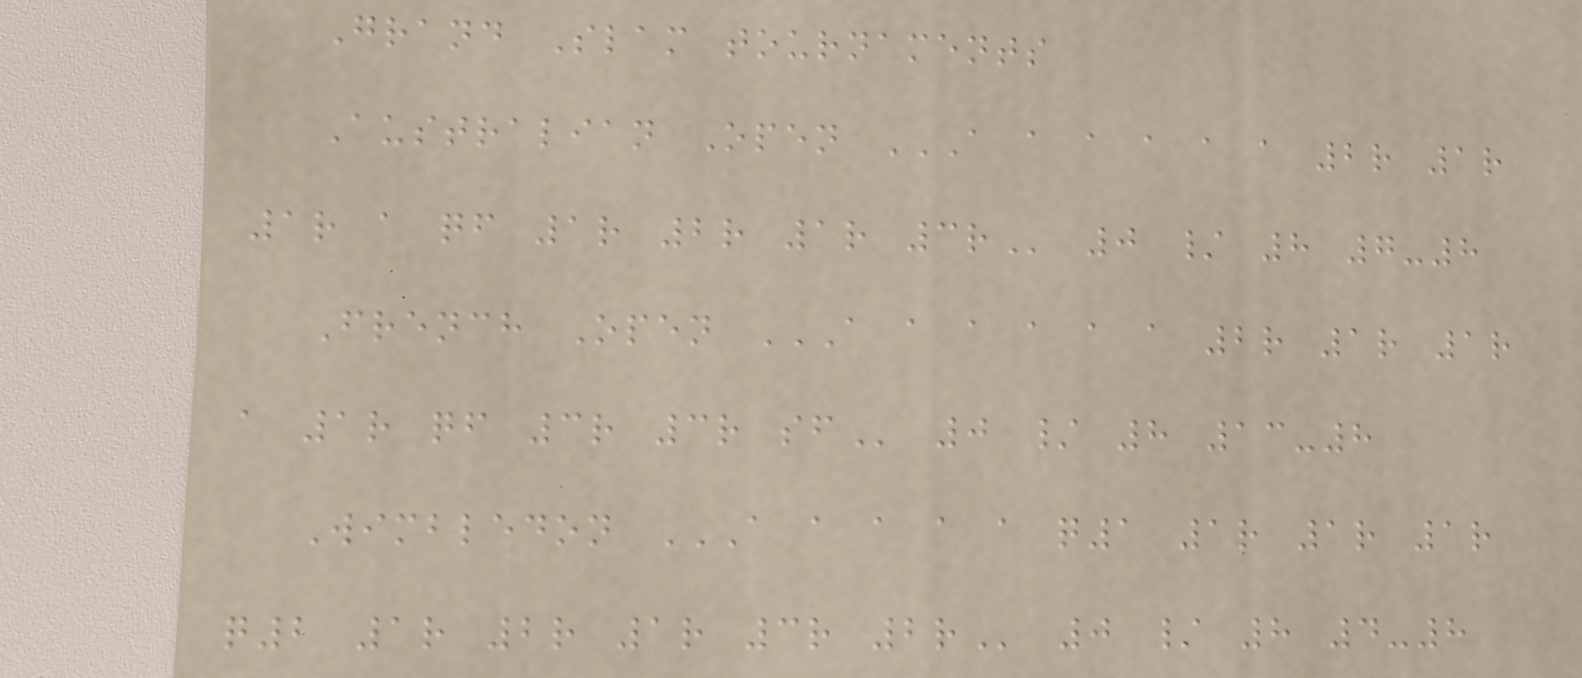Grand Slam tournaments
Australian Open A A A A A A 2R 1R
1R A QF 1R 2R 1R 3R 0 / 8 7-8
French Open A A A A A A 2R 1R 1R
A 1R QF 3R 3R SF 0 / 8 13-8
Wimbledon A A A A A Q1 1R 1R 1R
Q2 1R 2R 1R 3R 2R 0 / 8 4-8
